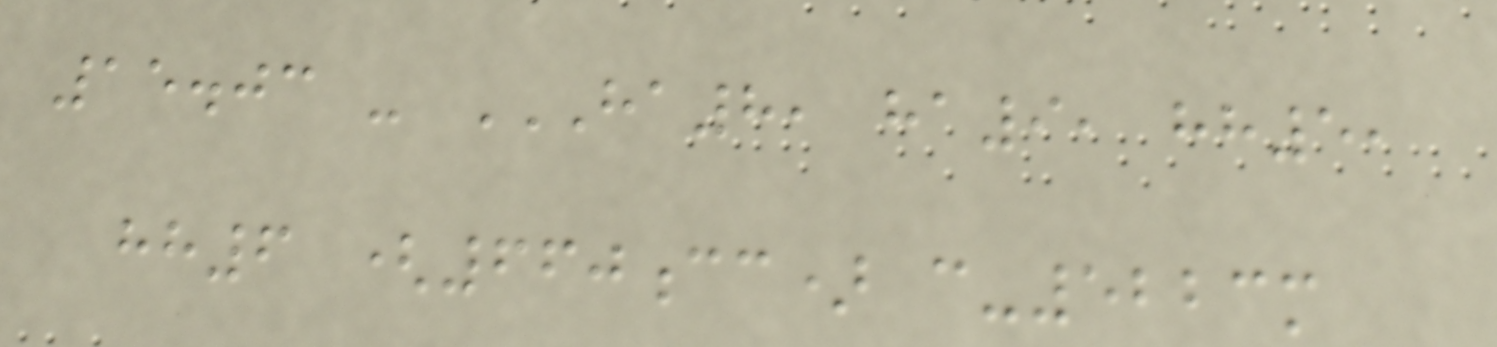15.03 - HA8, HA9, HH5,
HH6 (660CC) C-5223M
